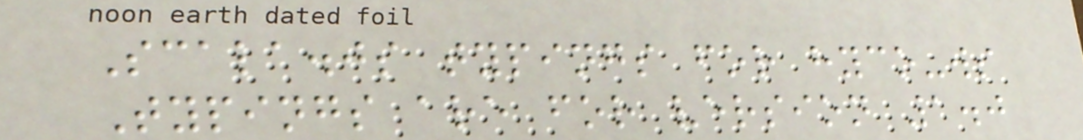Scala.js typings for hyco-ws
Typings are for version 1.0
